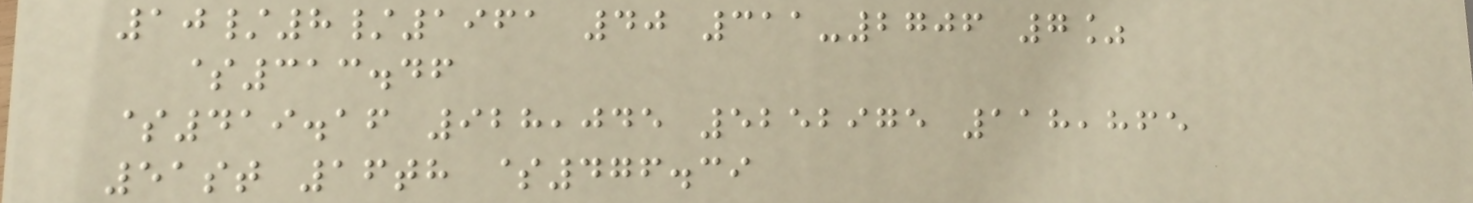10/8/1961 40 311-2706 7%
$313.46
$419.16 928,045 5252975 118,865
51st 16th $476.39
